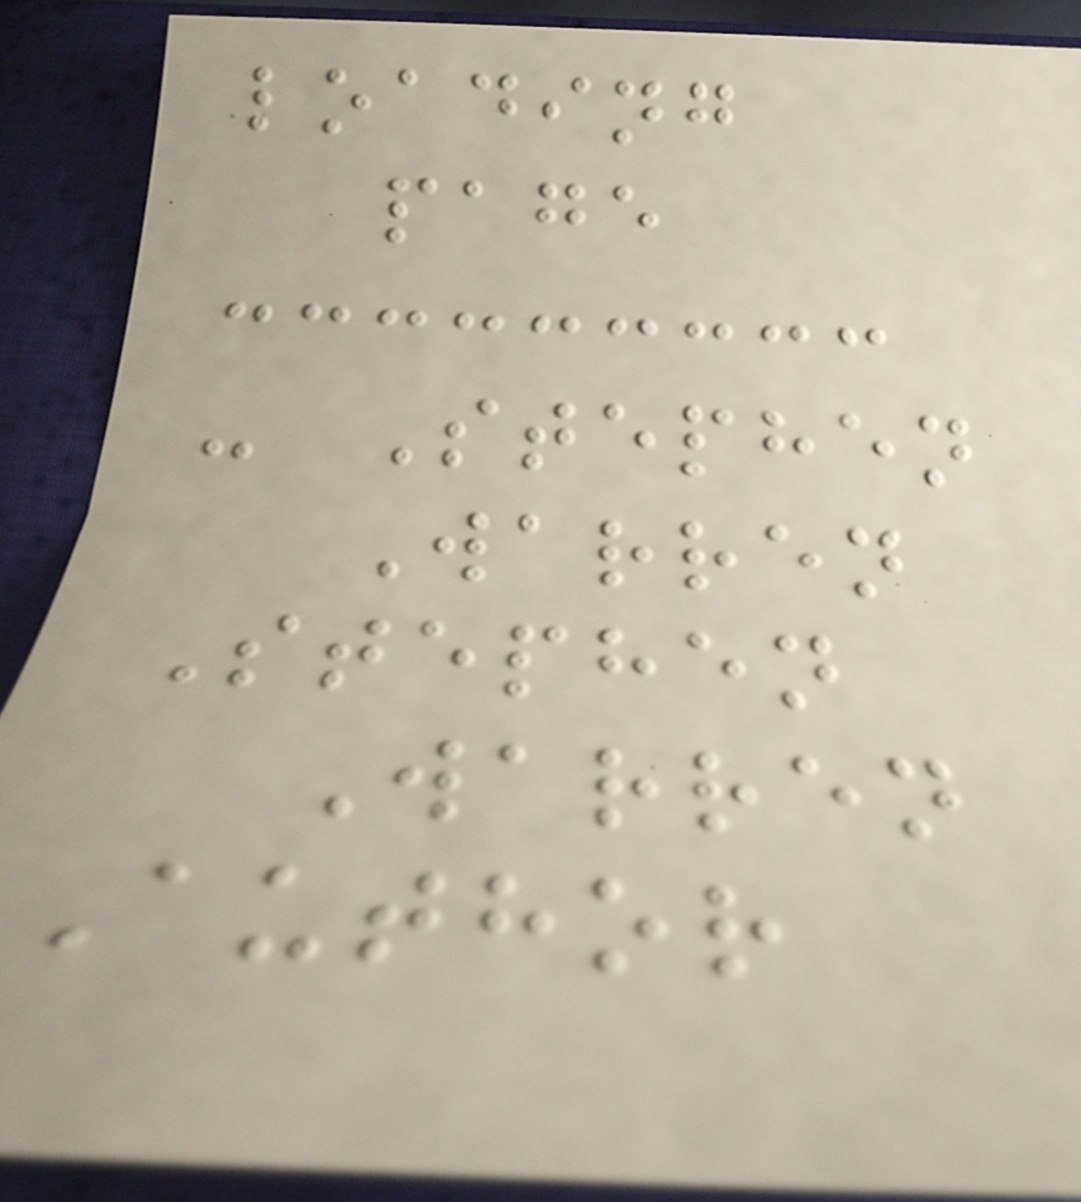loading
page
- Stephen
Warren
Stephen
Warren
Author
